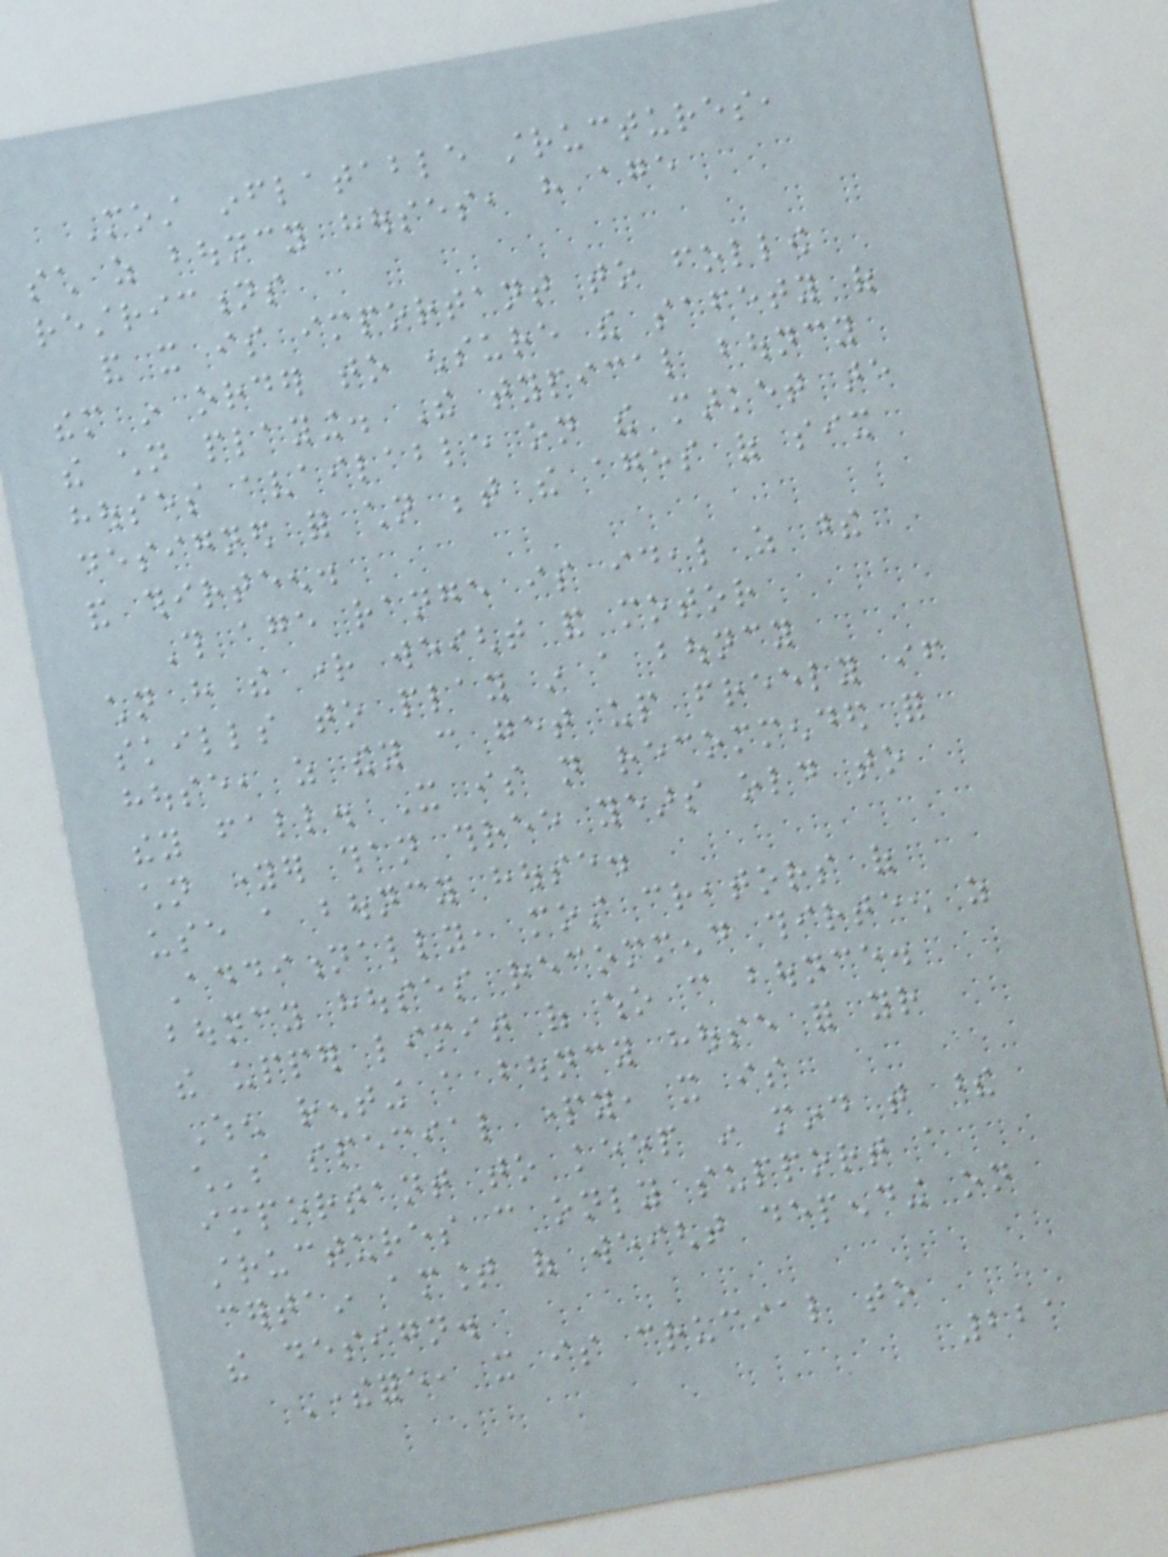Most inflatable structures,
such as bouncy houses, have age
restrictions
and it is important to follow
them in order to ensure the safety of
the children playing. The typical bouncy
houses available on the market are
designed for children between the ages of six
and thirteen.
This age range is ideal as these
children have the right weight and motor
skills to play in a bouncy
house, as they can get up freely if
they fall. It is not recommended for
children younger than three years old to
use a bouncy house.
Additionally, most creators of
bouncy houses recommend thirteen as
the upper limit of who can bounce.
When renting a bouncy house for your
child's special party, it is
important to keep in mind that these
structures can only support a
certain amount of weight depending on
the design.
Therefore, it is crucial to
221
